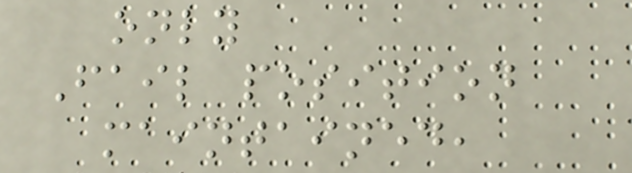only
Fail position
maintained,
